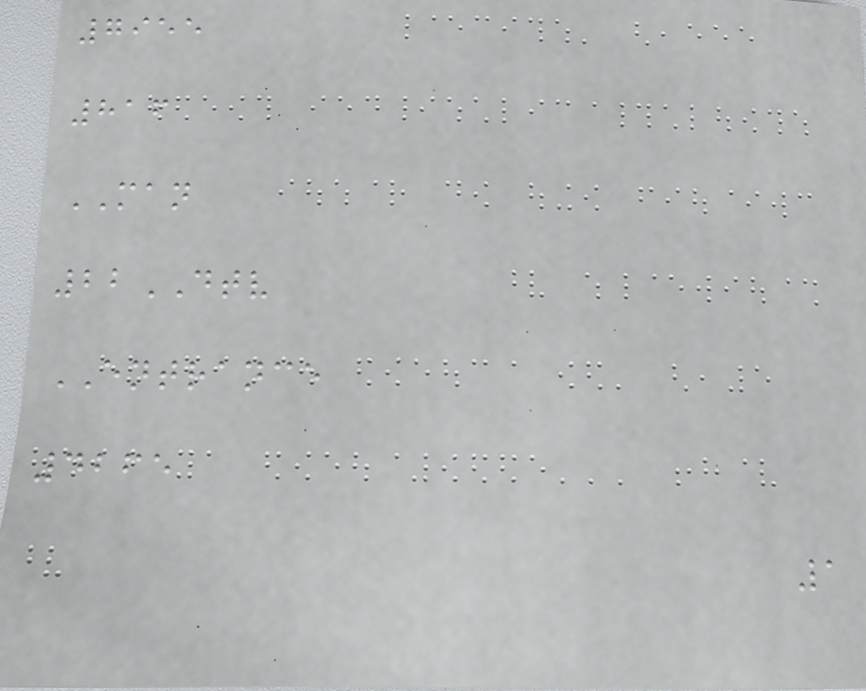7955
816
MAN
22DTV
ENTRANCE
4265
1
